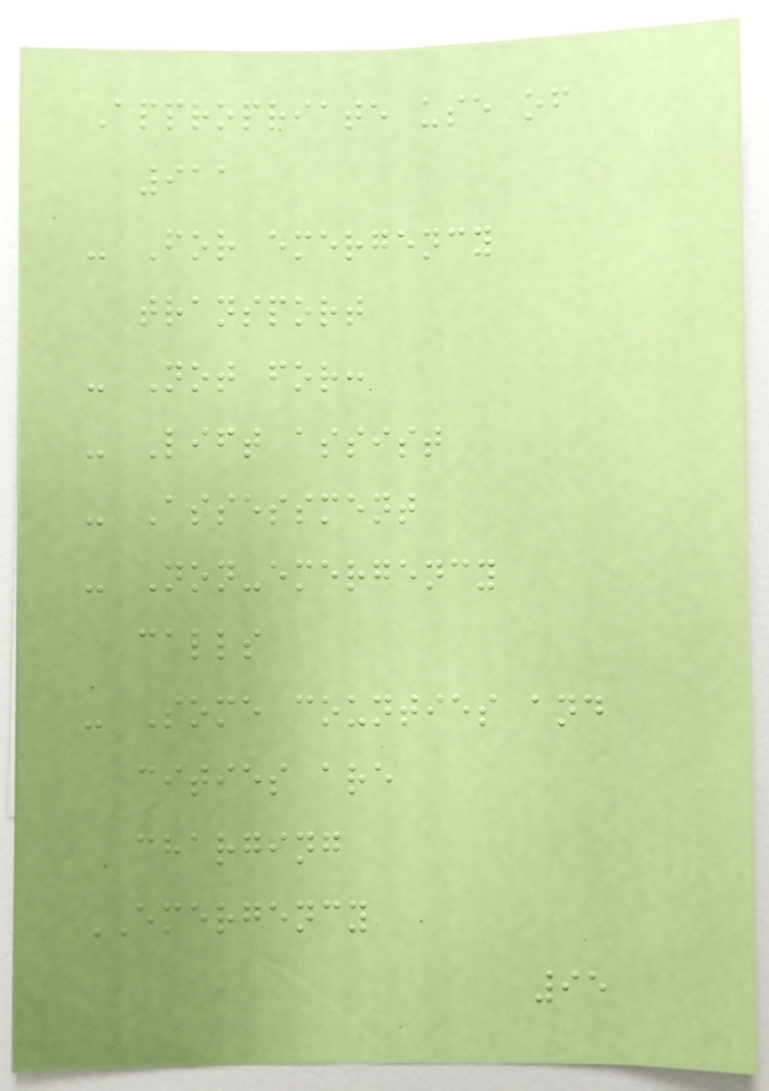Appropriate use of
911
- For emergency
transport
- Not for:
- Lift assist
- Assessment
- Non-emergency
calls
- Some counties and
cities are
charging
EMERGENCY
95
